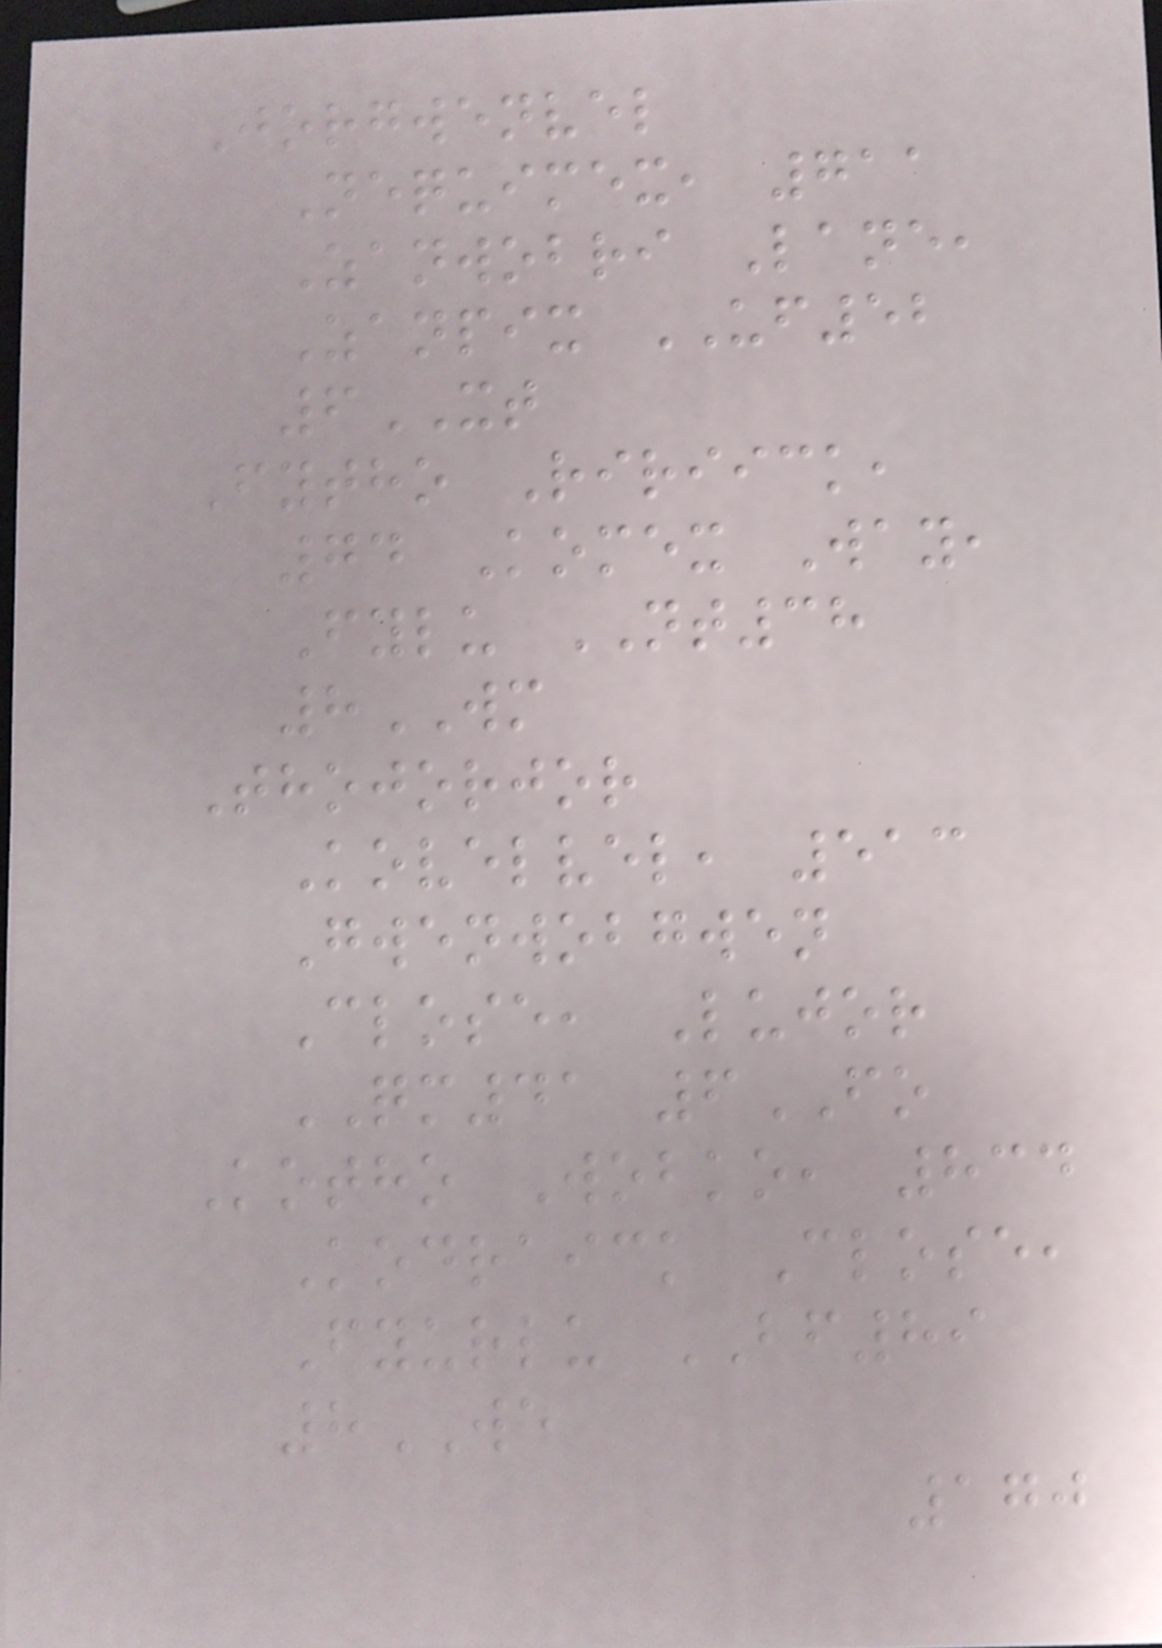Jorgwenvel
Nequimex, 711
Zanwobri Lane,
Zanpix UF52
6XT
Fytho Ririick,
74 Komex Way,
Fylu NT38
8WM
Thojorjor
Kovelvel, 513
Gwenwobgwen
Close, Lujor
QM41 6FO
Kotho Wobko, 834
Kodraick Close,
Fyurlu BF89
8WE
170
